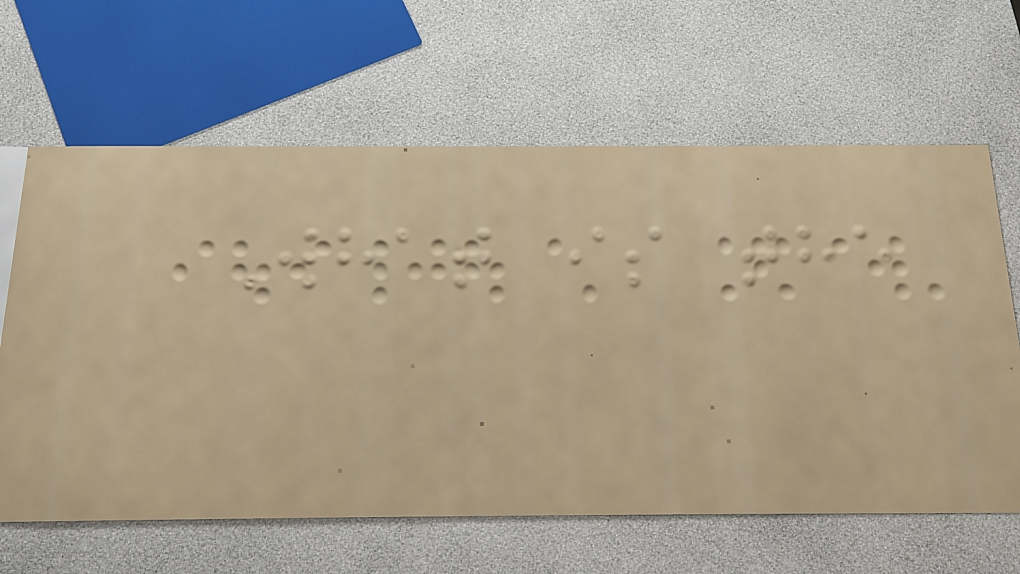What is the
